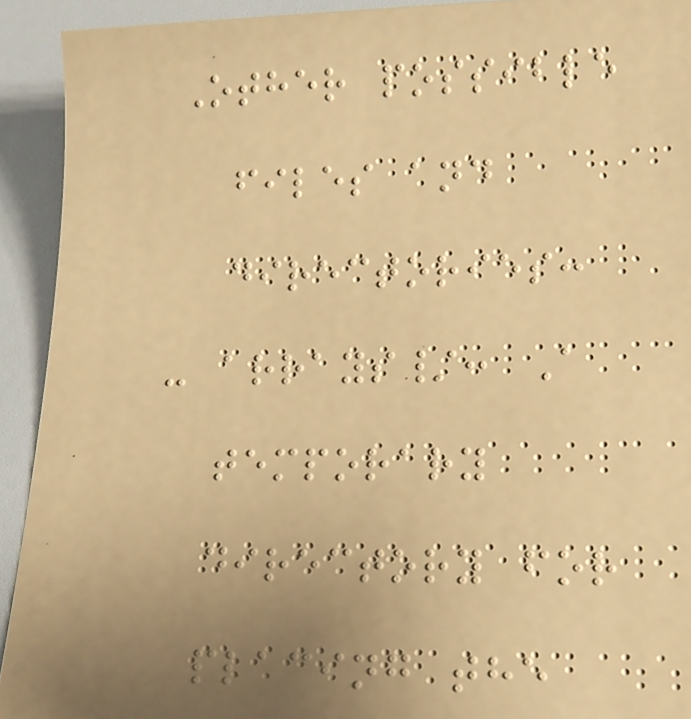Other possible
files and
directories:
- arrays/: A
temporary
directory for
placing the
